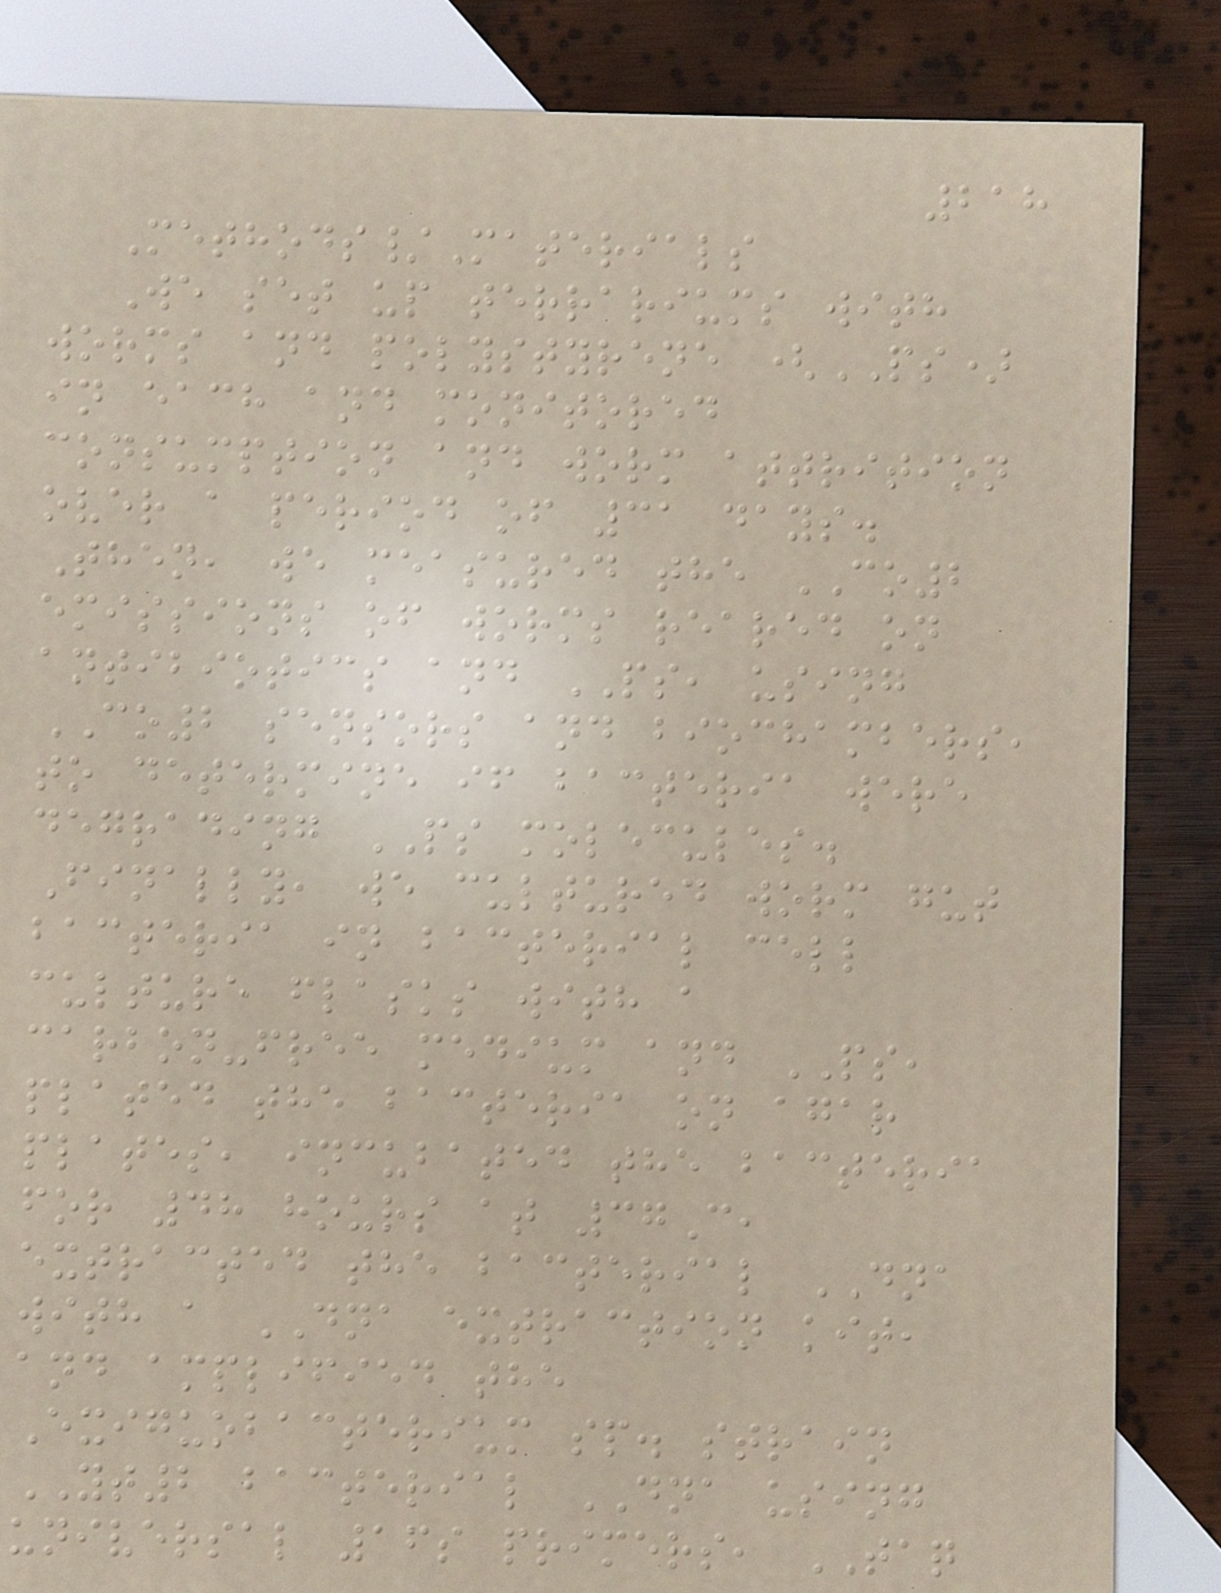218
Methods/Materials
We set up terrariums with
worms and polystyrene (PS)
in each and monitored
consumption and worm attrition
over a period of 31 days.
Then, we measured the CO2
emissions of worms reared on
antibiotics and PS, using
CO2 sensors and biochambers,
to determine if bacteria were
degrading PS molecules.
Finally, we cultured worm gut
bacteria in bacterial cell
culture flasks with a
carbon-free medium and PS,
plated the bacteria on agar
plates, incubated the bacteria
for 48 hours at 37C,
extracted the bacterial DNA
with a DNA extraction kit,
and amplified the
Exiguobacterium sp. strain
YT2 bacterial DNA using
universal 16s primers, TAQ
